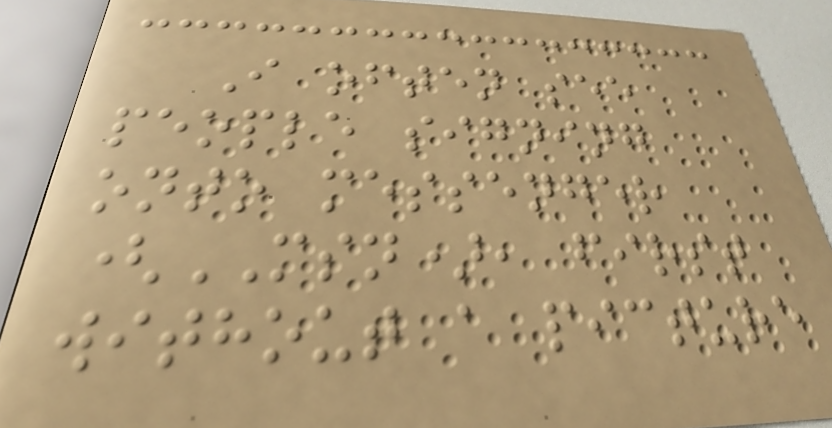I often see
people signing
onto messenger
(MSN), first
without a picture
